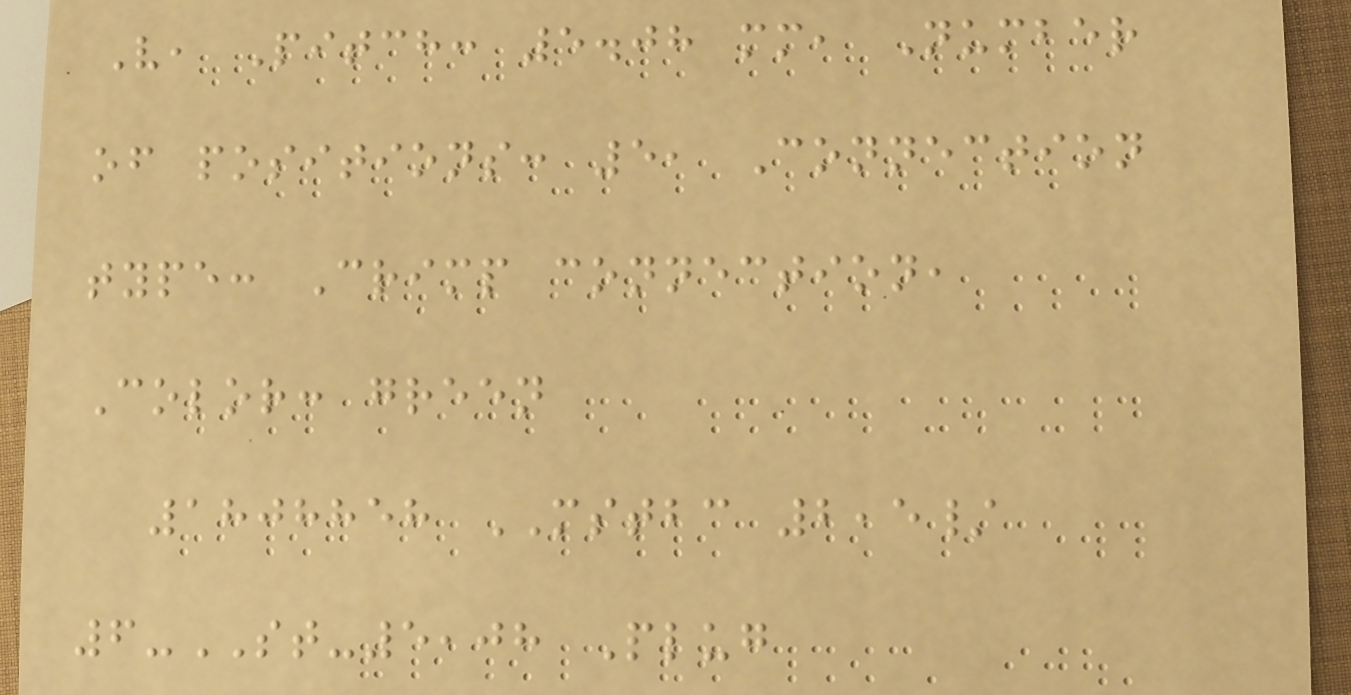V, Pitch: 5.08 mm, Number
of positions: 5, Connection
type: Crimp connection,
Color: green
1808858 MSTBC 2,5/
6-ST-5,08 Plug
